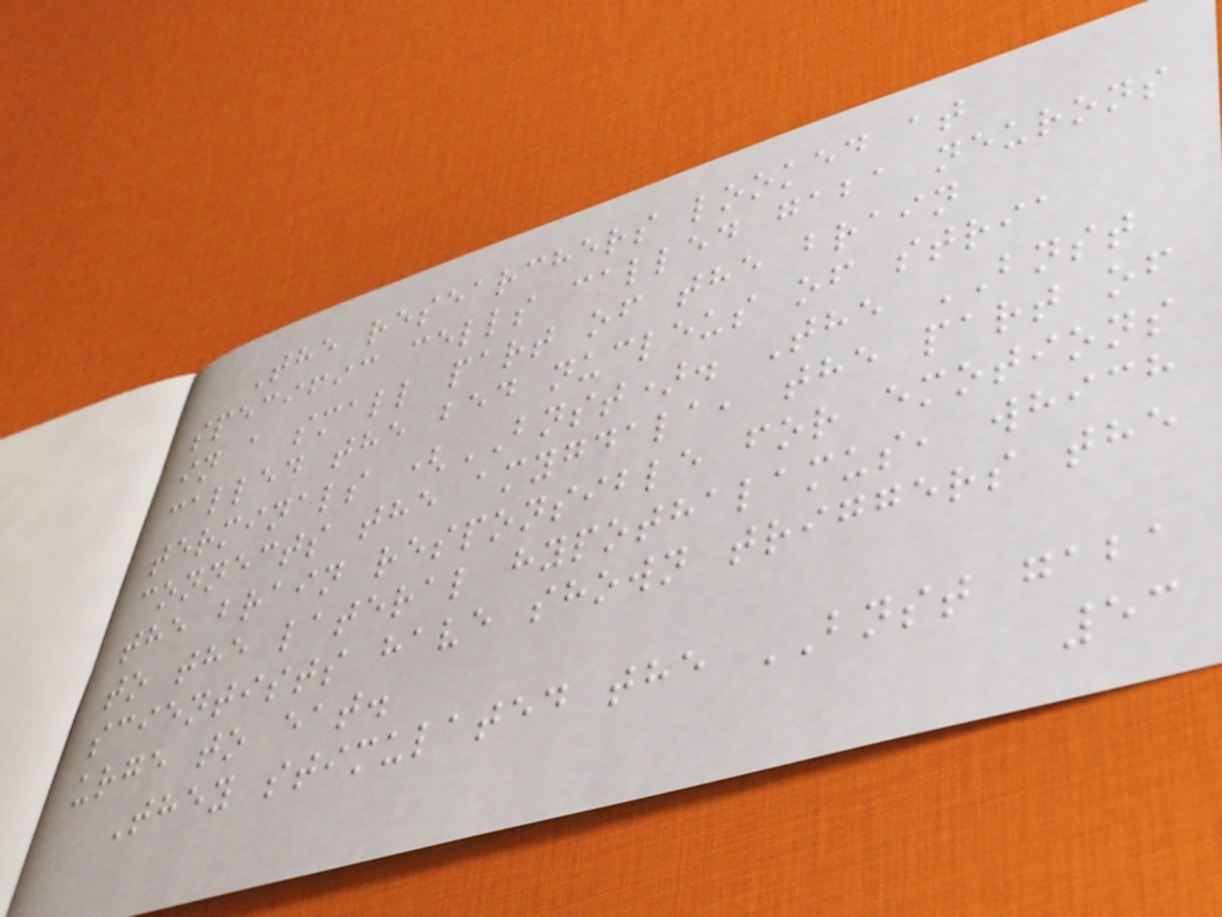The researchers looked at
specific cells called gaba neurons
in a small part of the brain
called the bed nucleus of stria
terminals (BNST). The BNST
connects the amygdala, the part of
the brain responsible for emotions
to the lateral hypothalamus, which
scientists have shown triggers the
urge to eat.
They stimulated the BNST gaba
53
